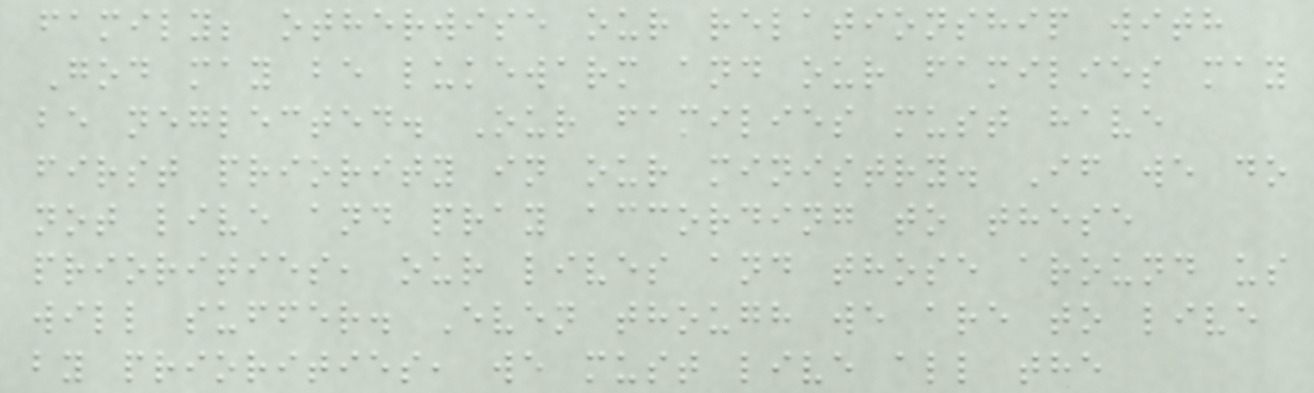family; otherwise our relationship with
God may be lukewarm and our families may
be neglected. Our families must have
first priority in our ministry. If we do
not live and pray according to these
priorities, our lives and those around us
will suffer. Even though we are to live
by priorities, we must live all the
